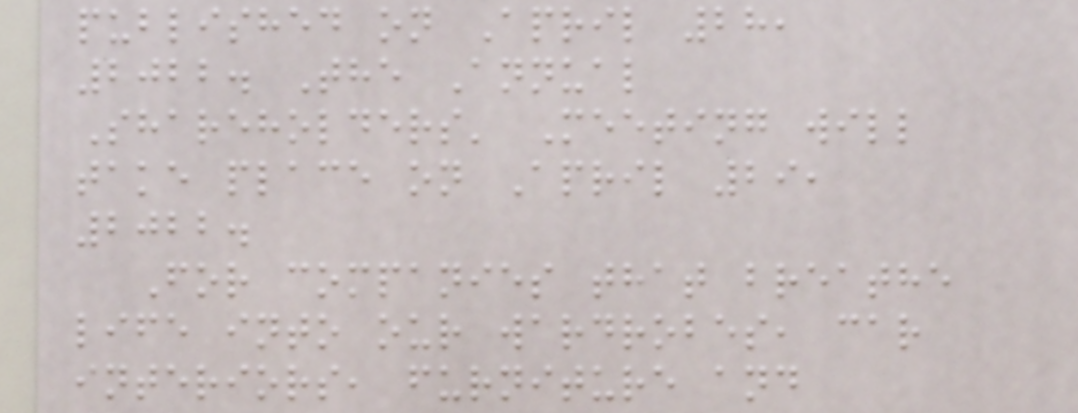published on April 28,
2022. The Annual
Shareholders' Meeting will
take place on April 29,
2022.
For companies that breathe
life into our wardrobes, car
interiors, furniture and
